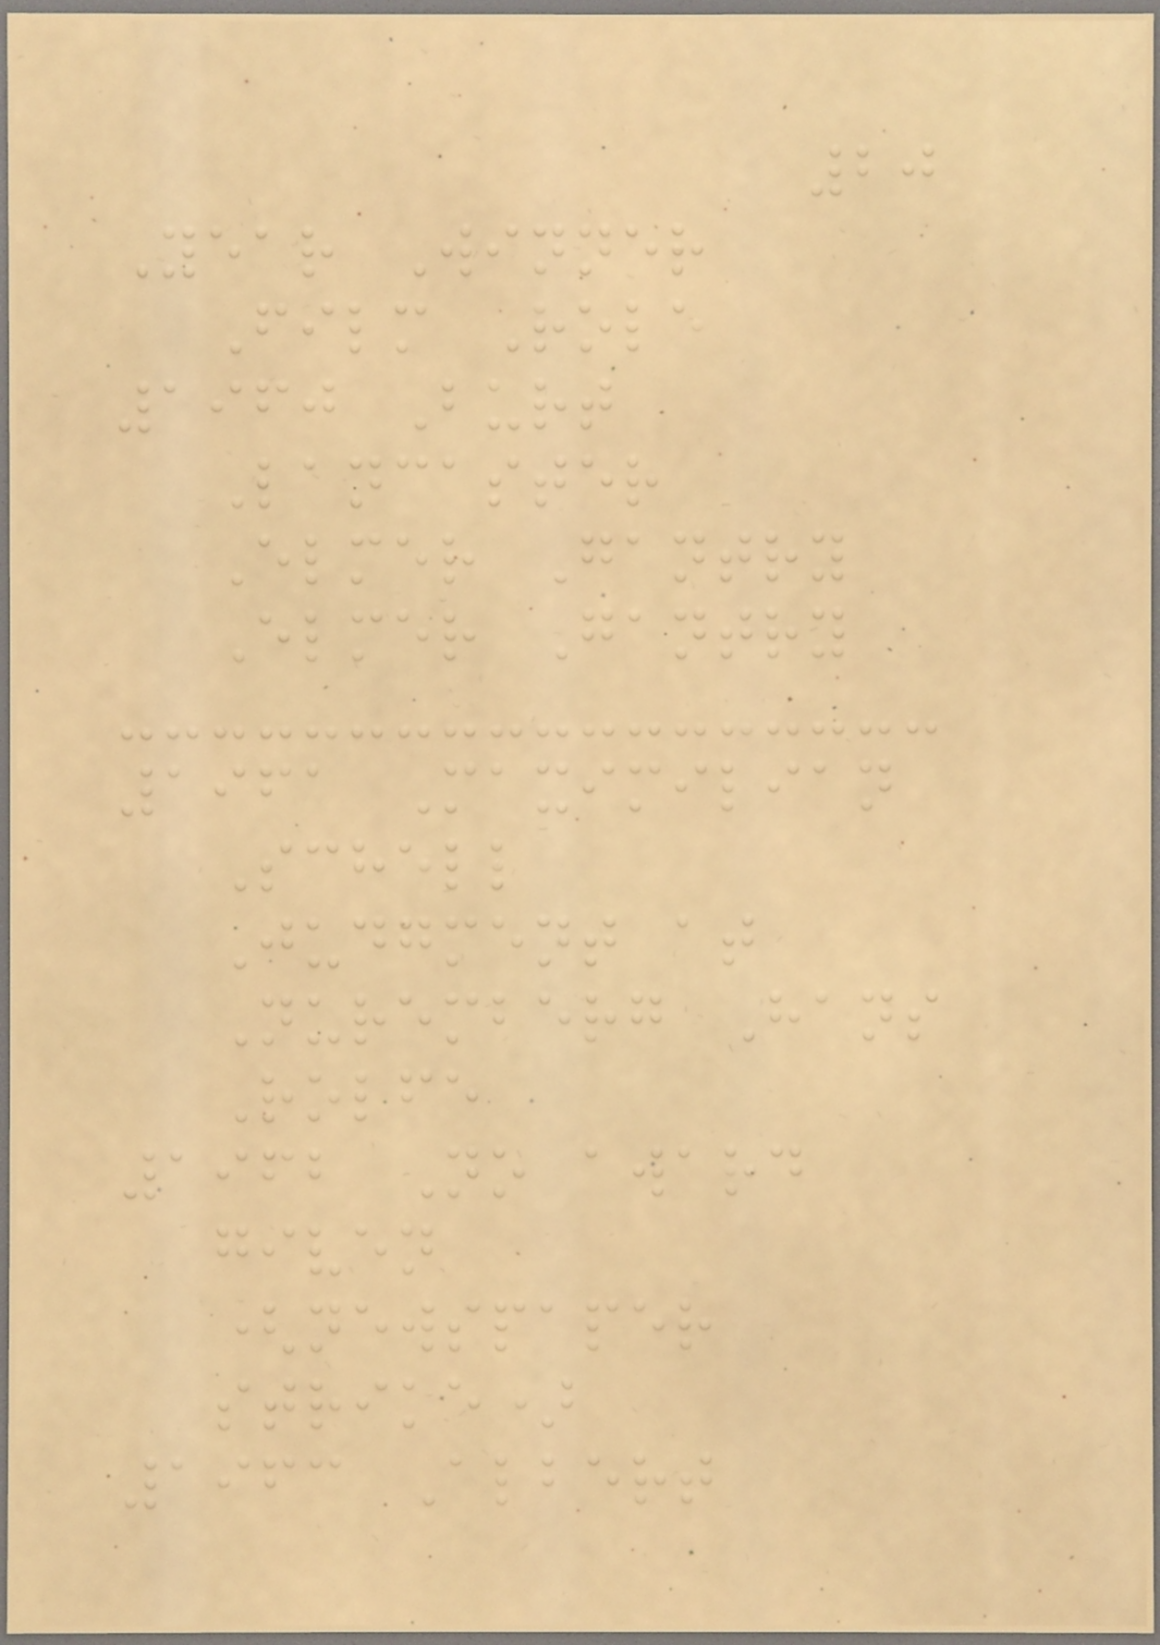20
Year Winner
Film Role
1960 Burt
Lancaster
Elmer Gantry
Elmer Gantry
1961 Maximilian
Schell
Judgment at
Nuremberg Hans
Rolfe
1962 No award
given
(newspaper
strike)
1963 Albert
